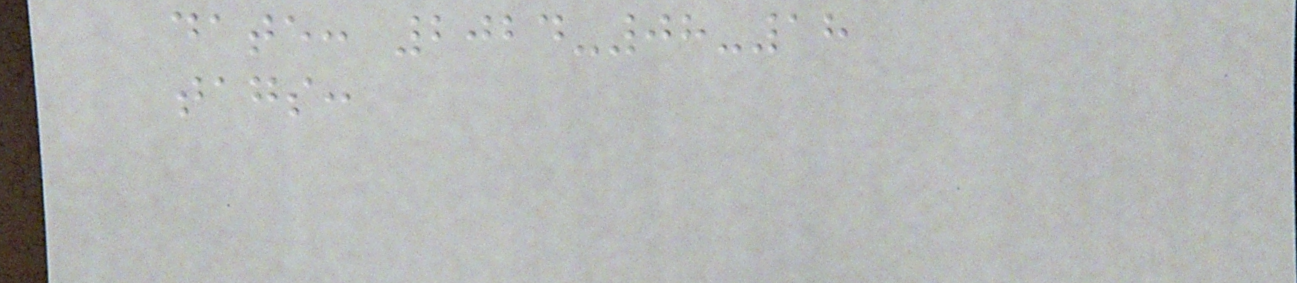date: 2024-08-18
tags:
